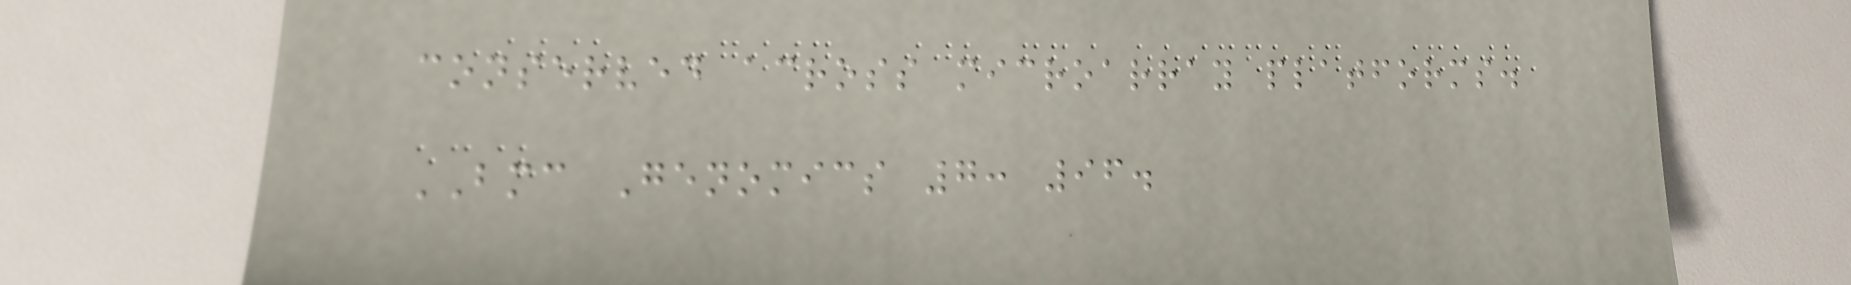conserved across microarray platforms.
BMC Genomics 7: 96.
